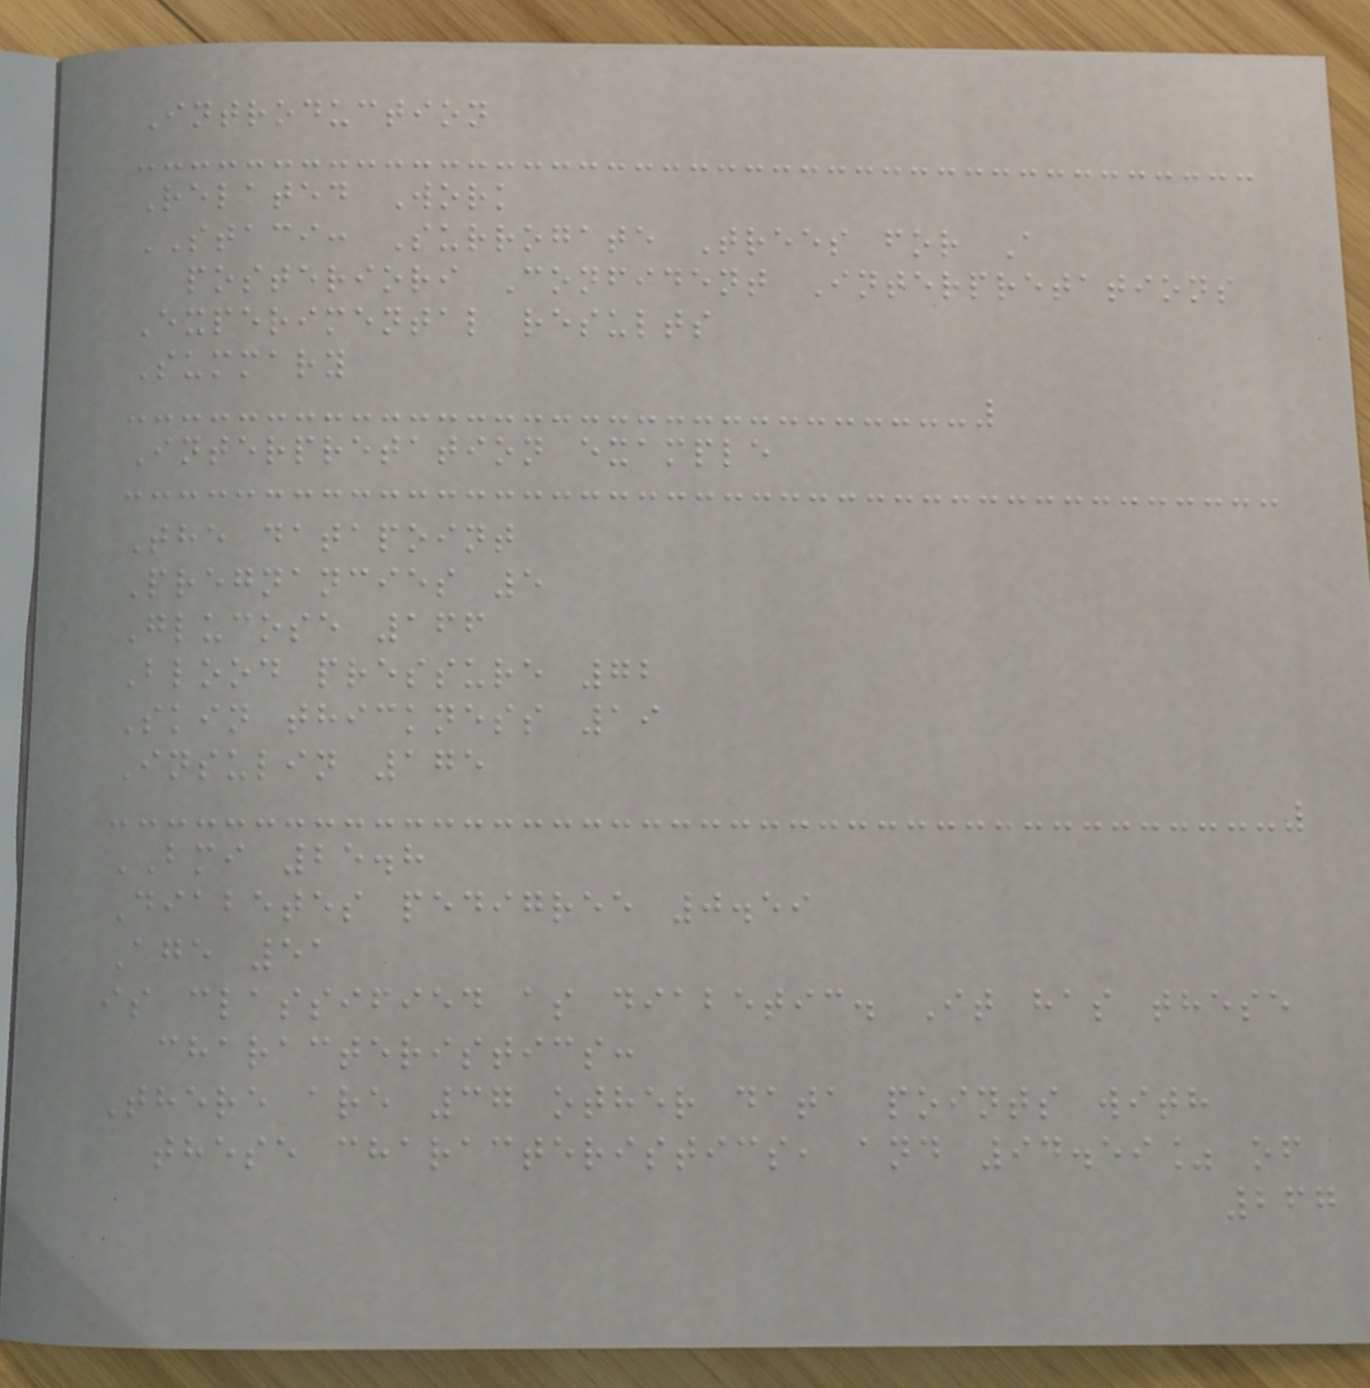Introduction
Related Work
STACI: Surrogate Trees for A
posteriori Confident Interpretations
Experimental results
Summary
Interpretation example
The datapoint
Pregnancies 5
Glucose 166
Blood pressure 72
Skin thickness 19
Insulin 175
BMI 25.8
Diabetes pedigree 0.59
Age 51
is classified as diabetic. It has these
characteristics:
There are 37 other data points with
these characteristics, and 94.59% of
267
